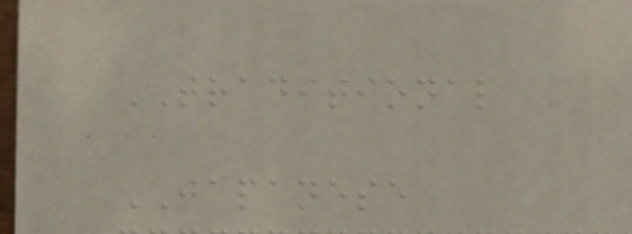TRADITIONAL
JAPANESE
